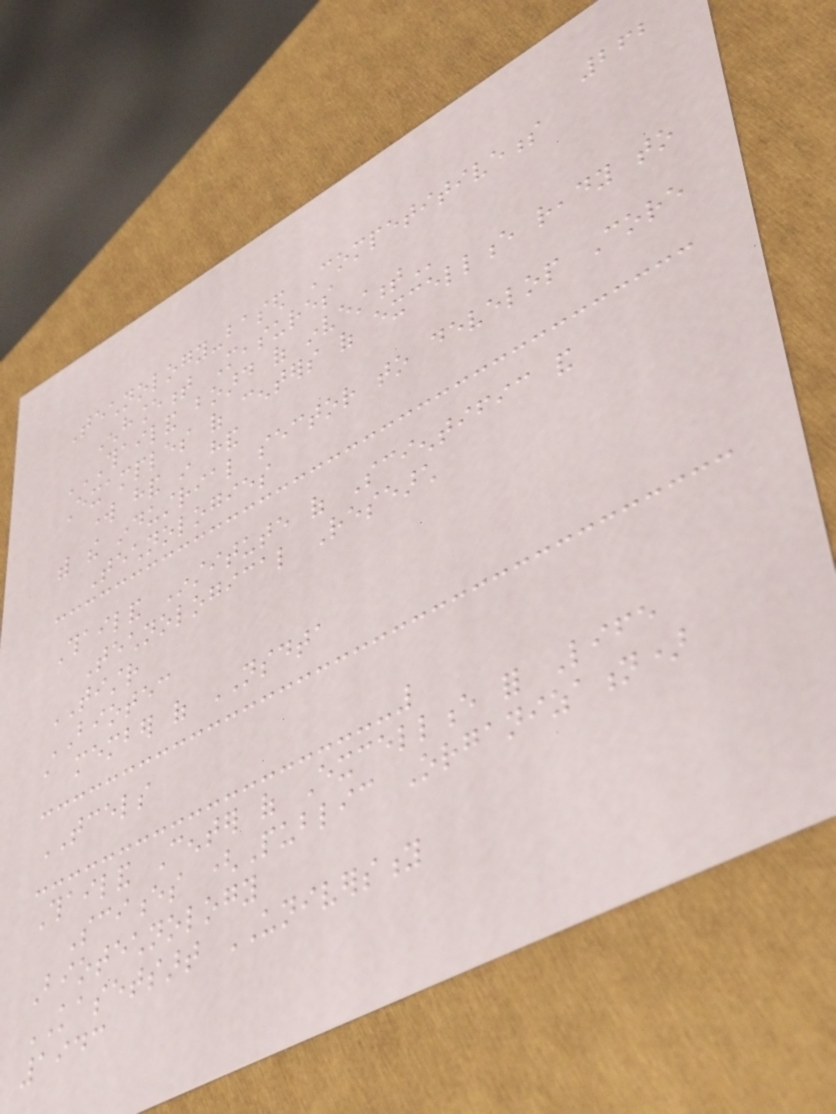262
Technology-based Competitiveness
Enhancement Measures
THAILAND BOARD OF INVESTMENT
Examples of centers of excellence ready to
work hand in hand
with the industrial sector to develop Core
Technologies
Thailand Institute of Scientific and
Technological Research
TISTR
BIOTEC
a member of NSDTA
TCELS
Thailand Center of Excellence for Life
Sciences (Public Organization)
Biotechnology
KASETSART UNIVERSITY
1943
